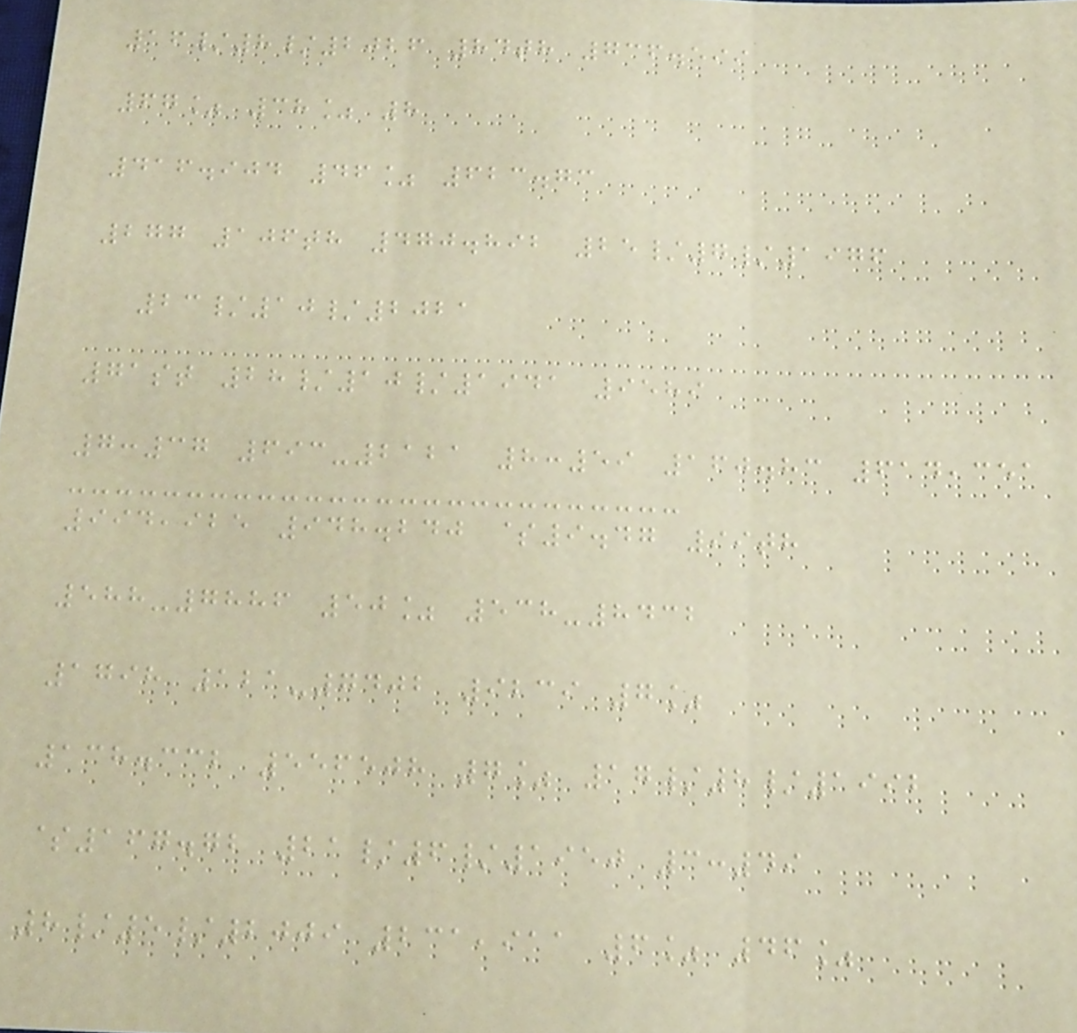16/8/2026 84th 736.599
67% 38% 8
416.904 46% 623.73
277 106th 470.892 25/7/1976
23/10/2021
71st 28/10/1941 9589
7:37 693-2121 8:59 160.83 614,351
994,925 948.240 $9.47 99th
588-7886 50% 538-8432
1798 121-7402 9239 7%
138.332 556508 7% 17/8/1992
$167.72 21/6/1950 3:49
8/5/2009 231,911 6% 46%
